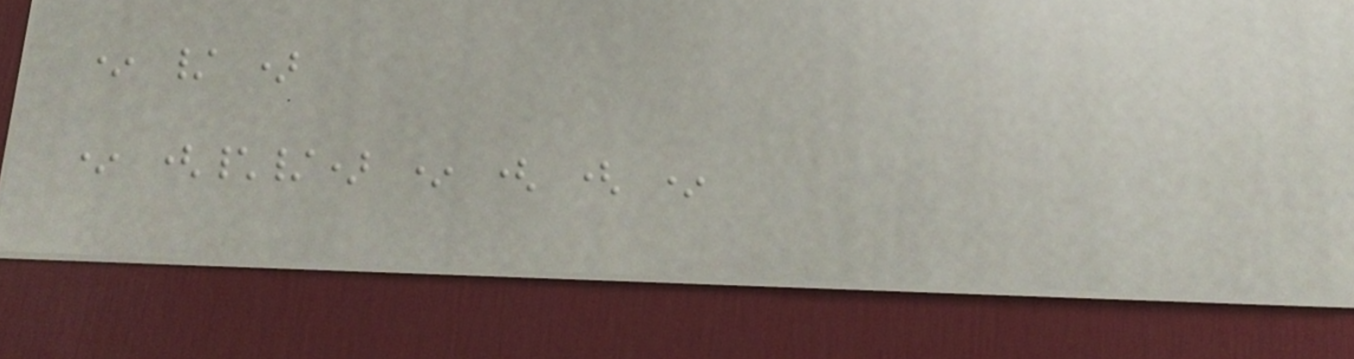* / )
* (\/) * ( ( *
